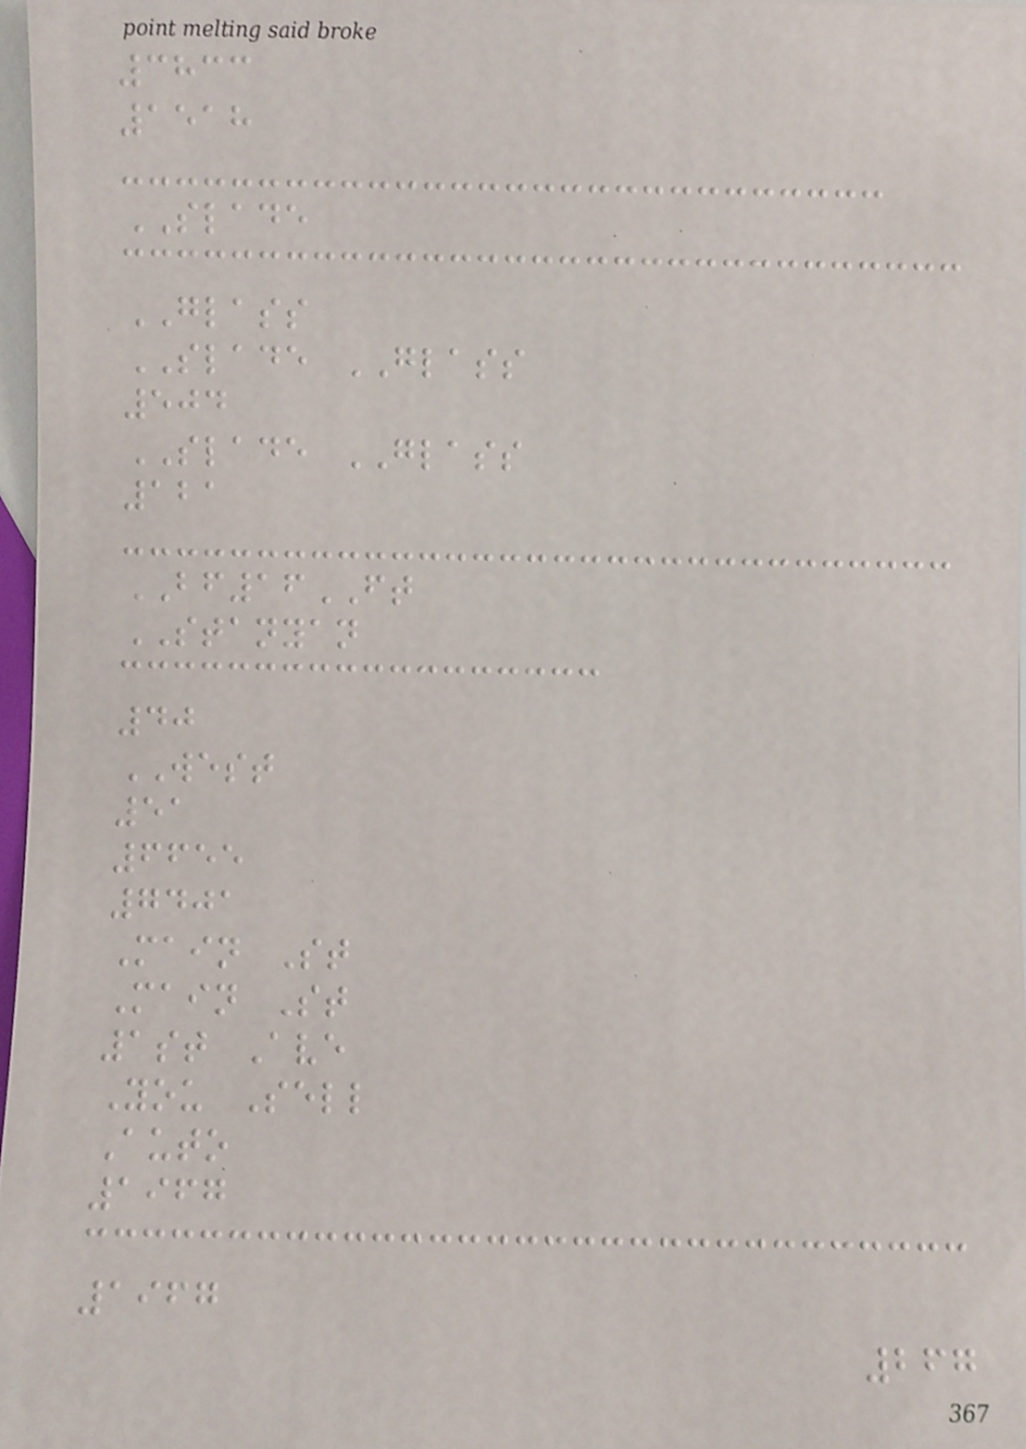3833
1518
SLADE
GLASS
SLADE GLASS
504
SLADE GLASS
121
BF16FT
STANYAN
40
WEST
51
6655
7401
Main St
Main St
1st Ave
You Sell
Auto
1967
1967
267
